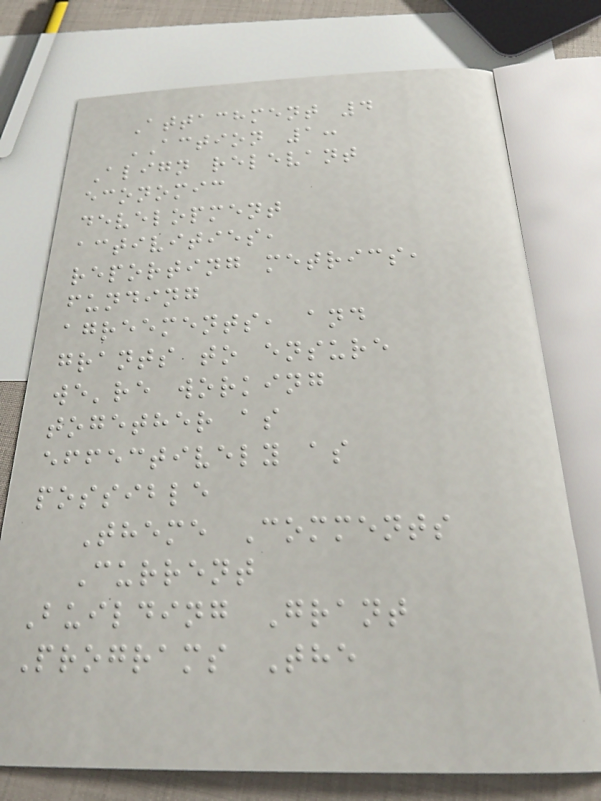Attachment 4
ACTION 1:
Align relevant
economic
development
activities,
reporting metrics,
funding
agreements, and
grants to ensure
we're working
together as
effectively as
possible
Theme Comments
Current
Building Grant
Programs The
